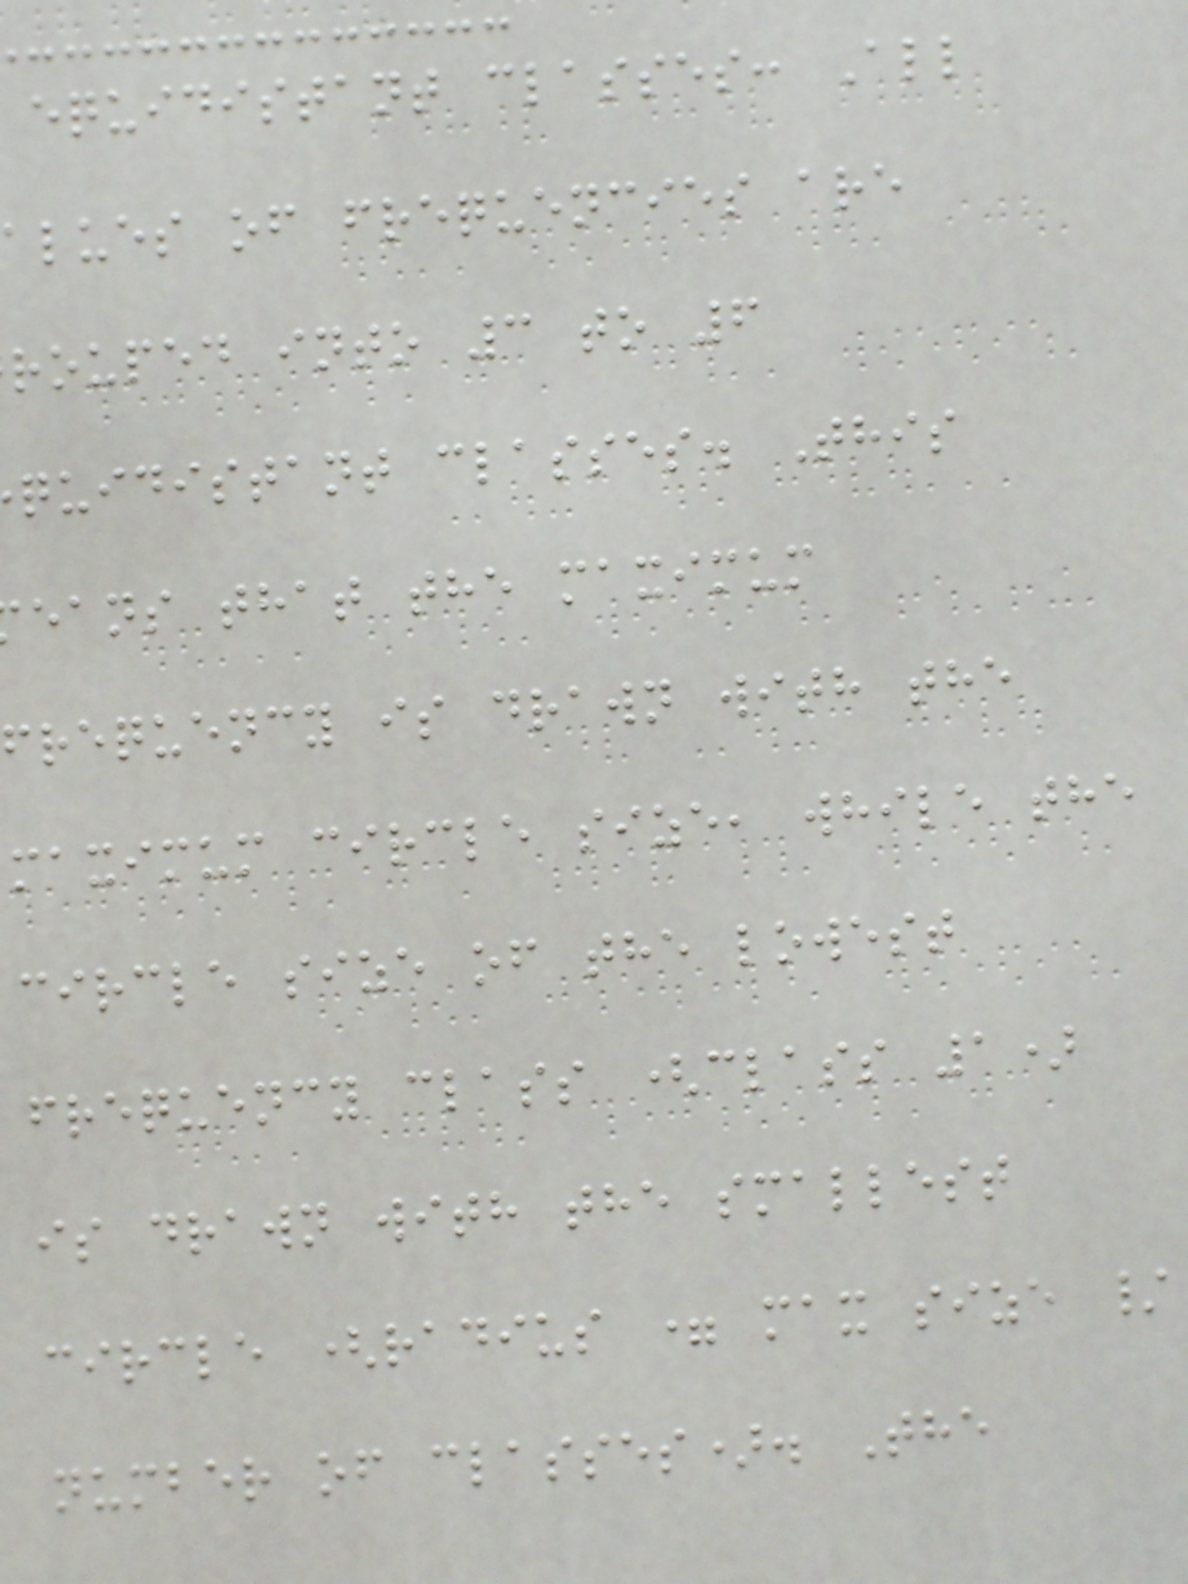equidistant classes: All
alues of frequencies are
rouped into 3 to 6
quidistant classes. This
eans that the maximum
frequency is drawn with the
maximum circle size, while the
circle size of the lowest
frequency class (class 1)
is drawn with the smallest
circle (radius = max size /
number of classes). The
